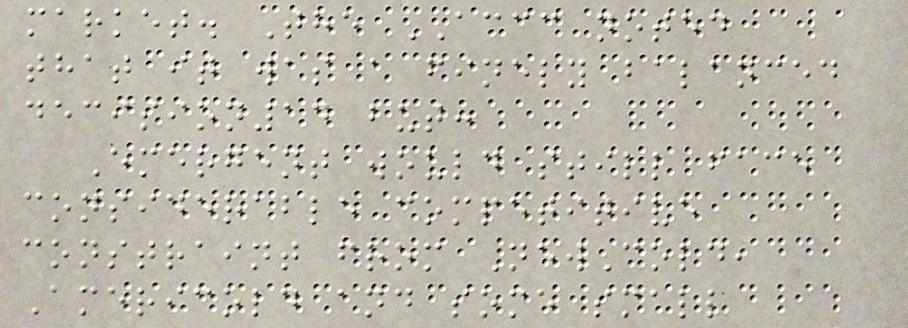market. The ACCC noted
that it was a finely balanced
decision14 but:
Emergent would still face
considerable competitive
constraint from NewCold,
Americold and some small
